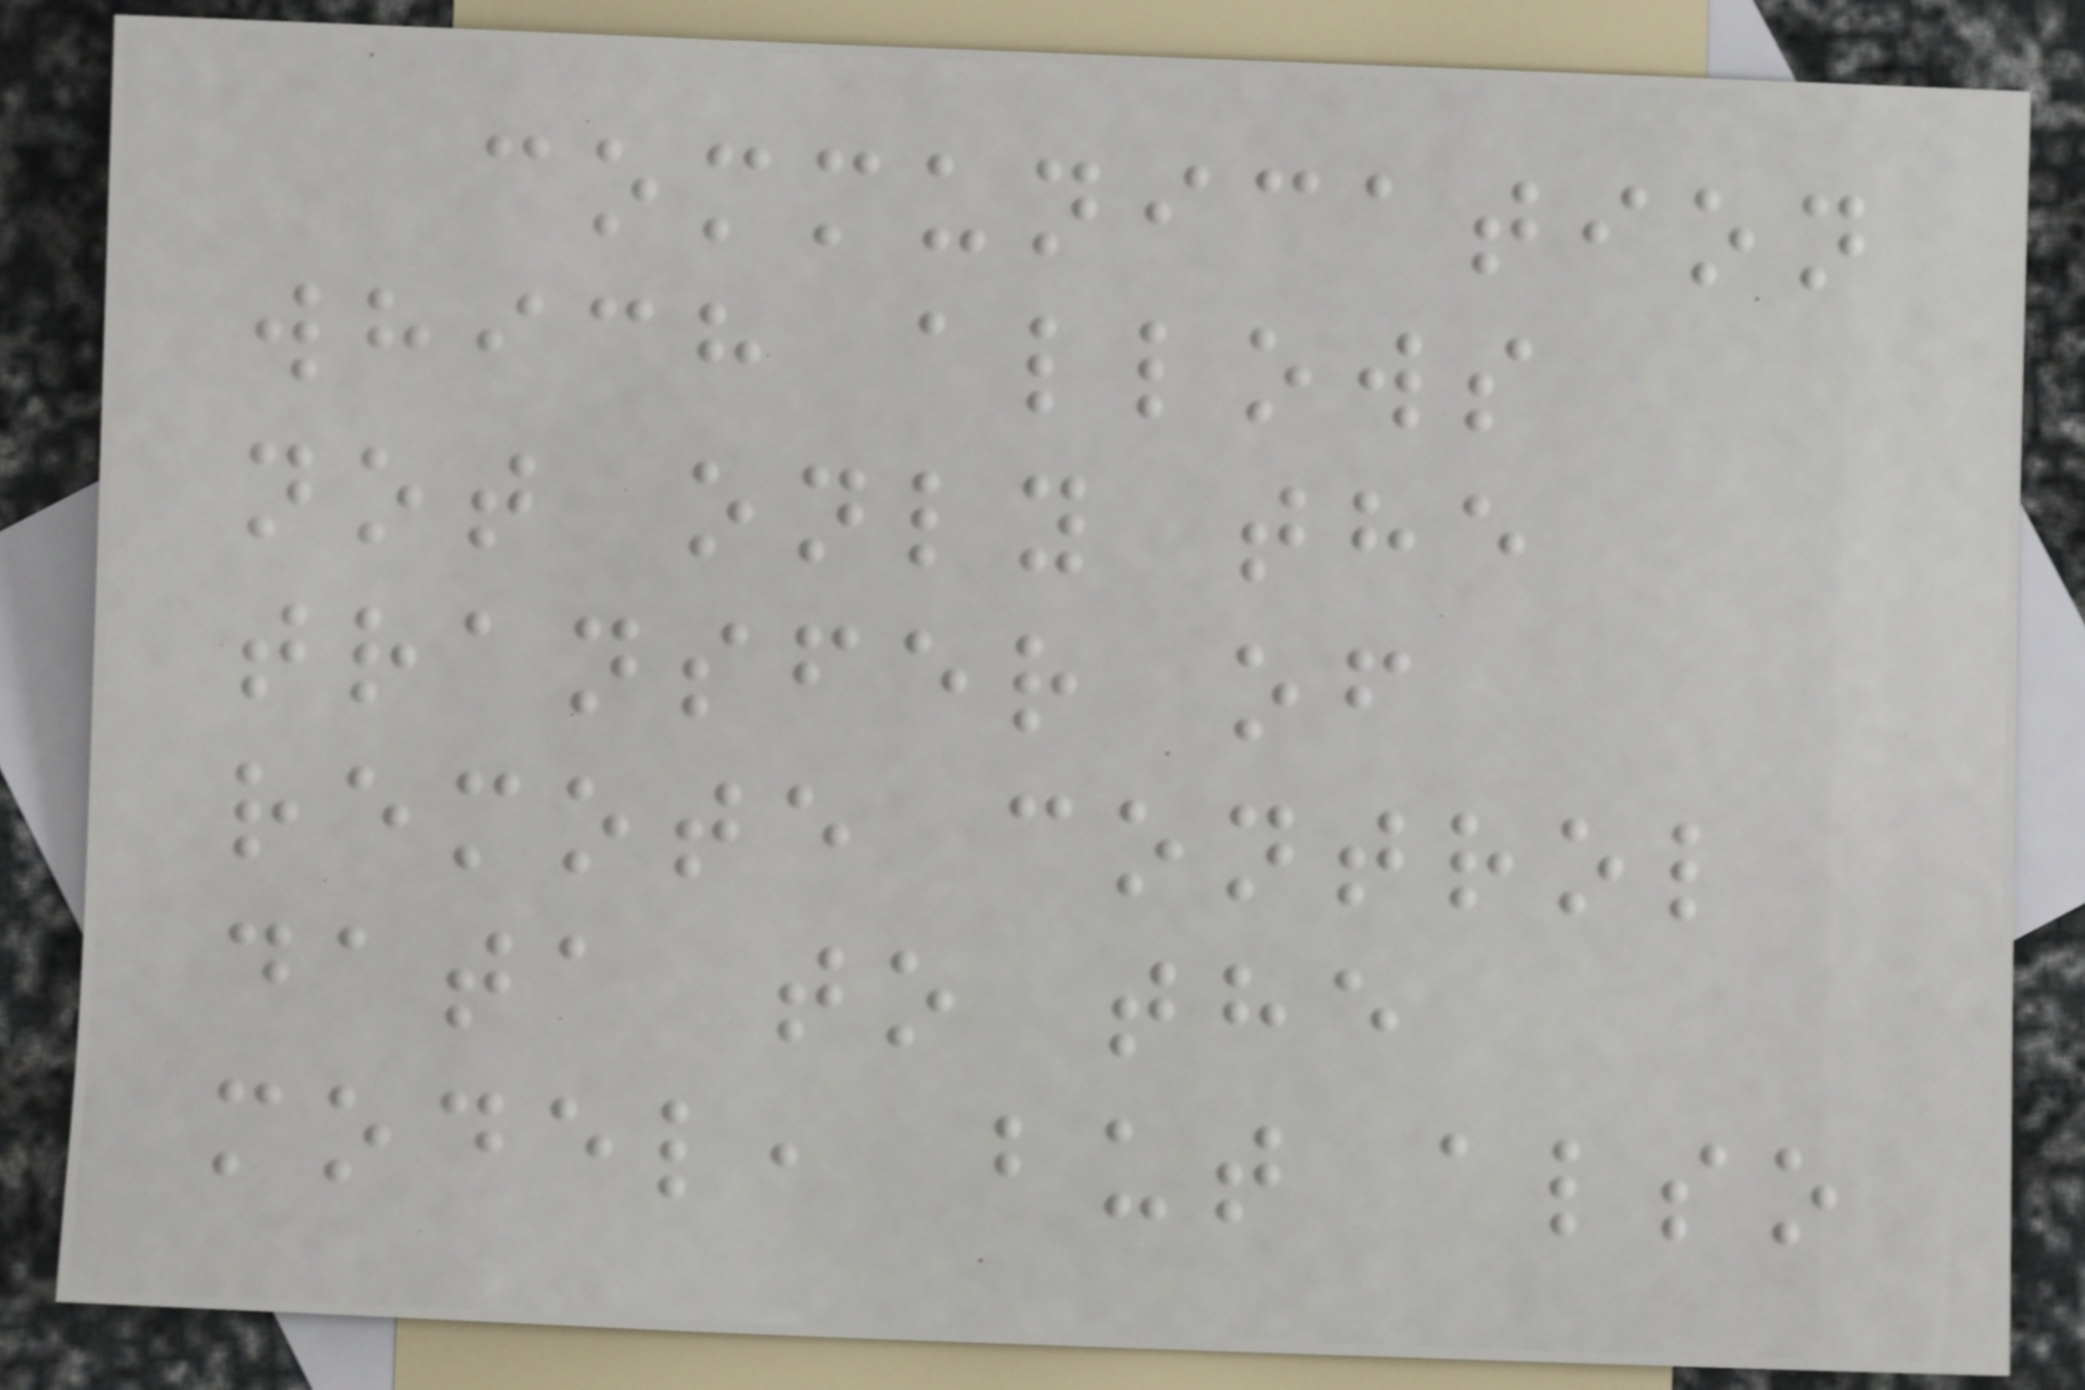communication
which allows
not only the
transfer of
remote control
data to the
model, but also
